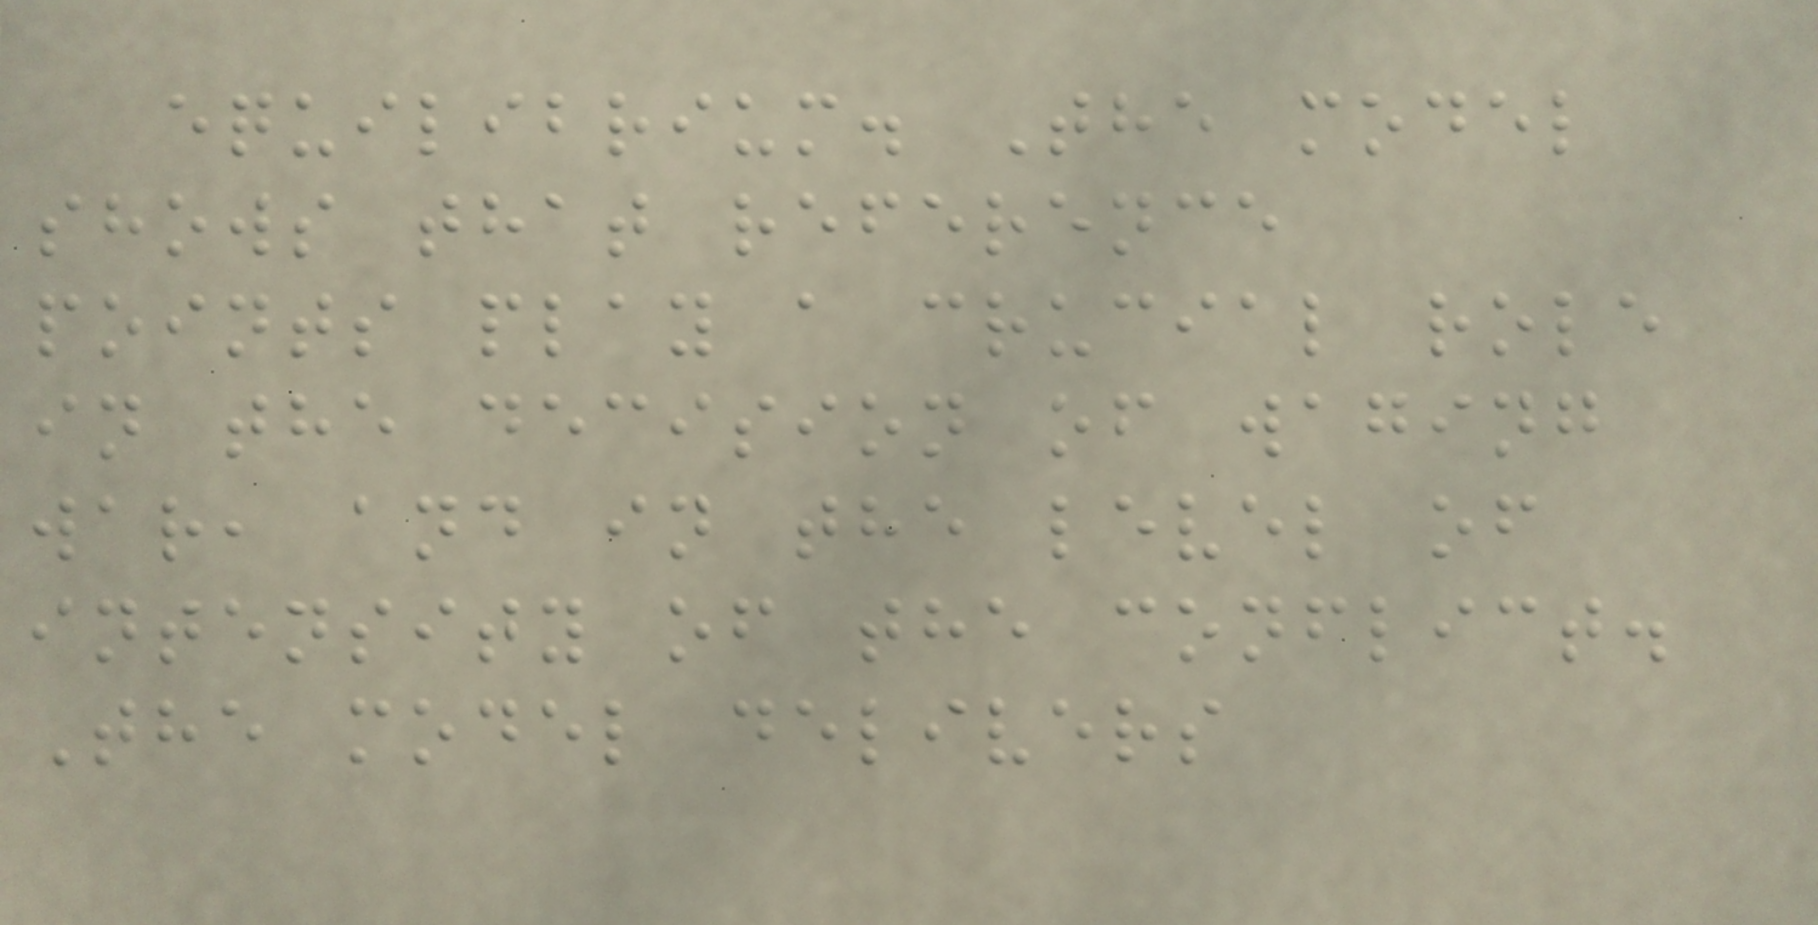equilibrium. The model
shows that reference
points play a crucial role
in the decision of waging
war, and in the level of
intensity of the conflict.
The model delivers
